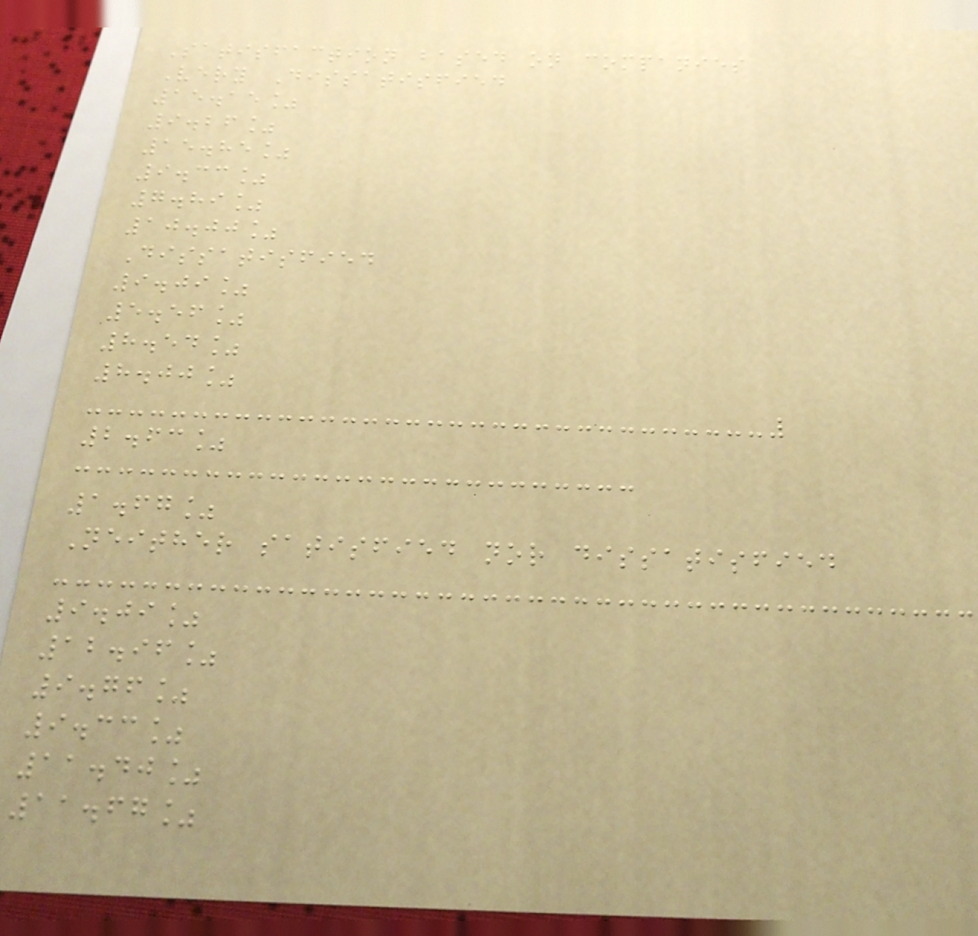Satisfaction based on companies
Very Dissatisfied
15.15%
9.26%
15.85%
9.33%
7.89%
10.00%
Dissatisfied
9.09%
5.56%
8.54%
8.00%
2.63%
1.67%
Neither satisfied nor dissatisfied
9.09%
12.96%
9.76%
9.33%
11.40%
11.67%
